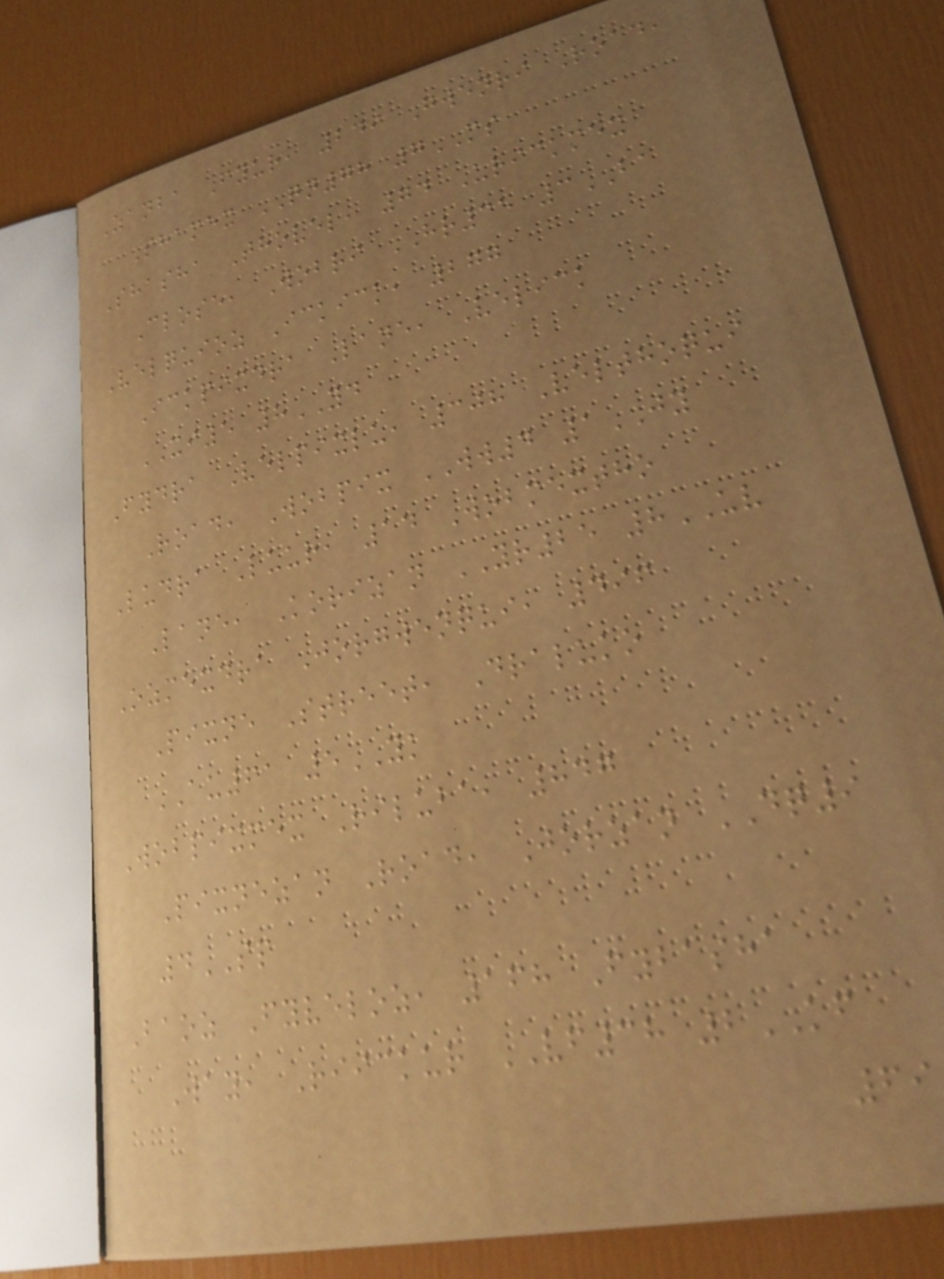Zanba Fyur, 249 Gwenri Road,
Shamex QN78 7MS
Shasha Thovel, 74 Urickmex
Close, Wobri HR35 3BA
Velquioz Ickick, 277
Ickpixdra Lane, Velick
XI5 8YD
Fydra Velpixlu, 308 Velthoqui
Road, Wobpix WW4 1JY
Ludra Luur, 14 Wobmextho
Lane, Korizan YR25 8UV
Ozmexdra Jorgwenqui, 496
Pixne Street, Draluko
AU61 5YK
Wobpixmex Riluba, 847
Pixnezan Road, Jorzan DQ9
4SP
Baoz Fyveloz, 168 Fybasha
Way, Riickur VF38 2KF
69
